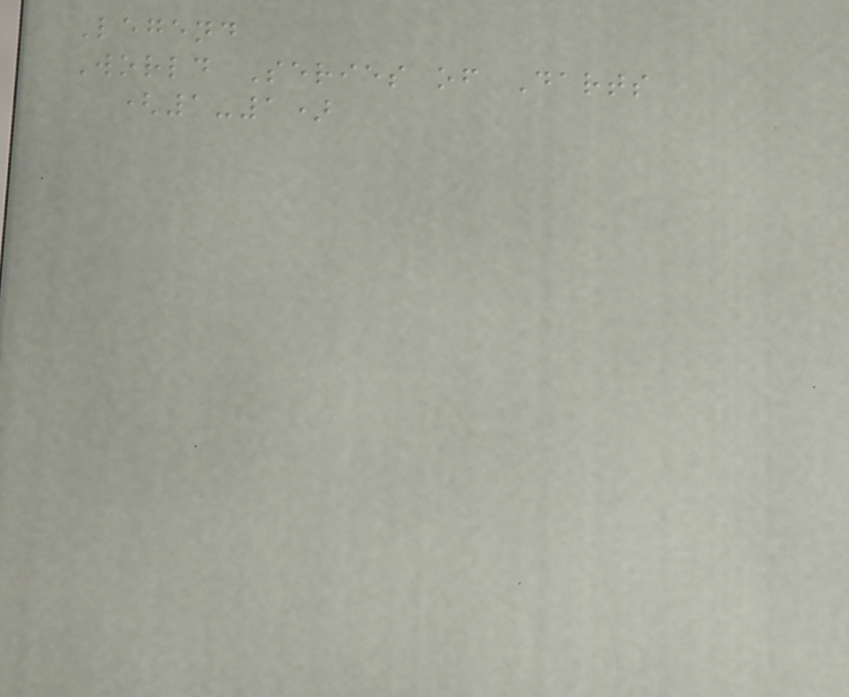Legend
World Series of Darts
(1-1)
